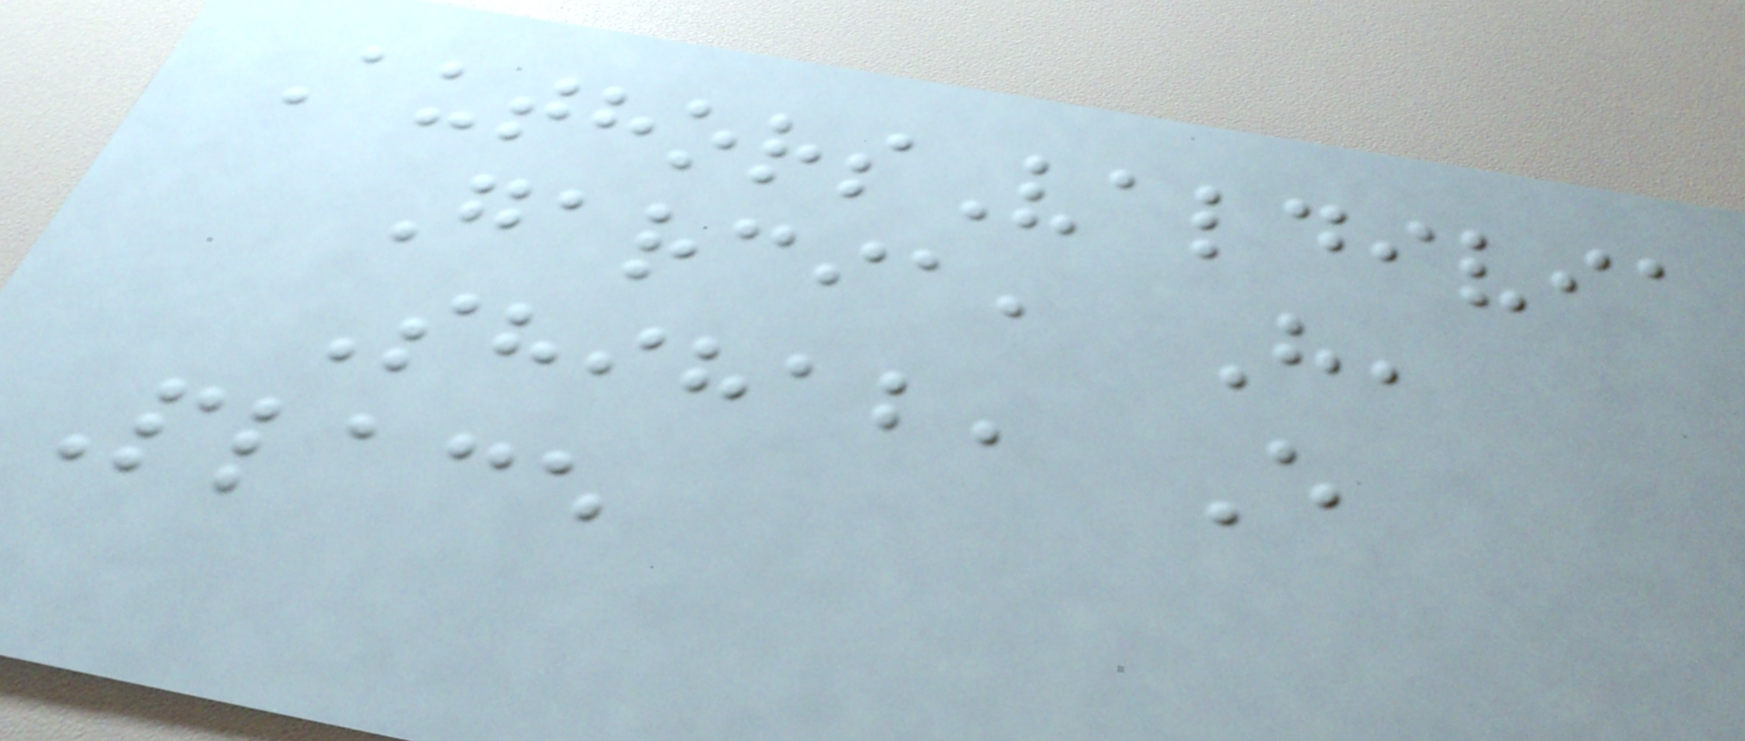AuthorsValdivia
Garcia, H,
Shihab, E
Place
